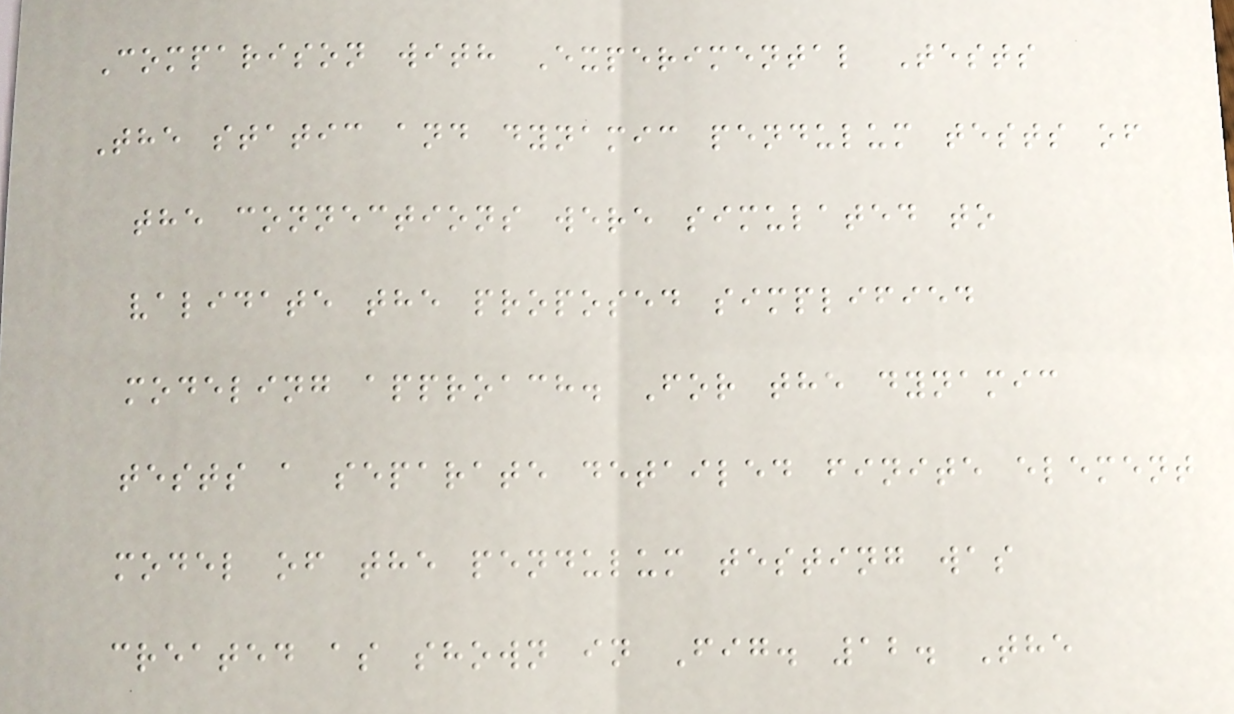Comparison with Experimental Tests
The static and dynamic pendulum tests of
the connections were simulated to
validate the proposed simplified
modeling approach. For the dynamic
tests a separate detailed finite element
model of the pendulum testing was
created as shown in Fig. 12. The
